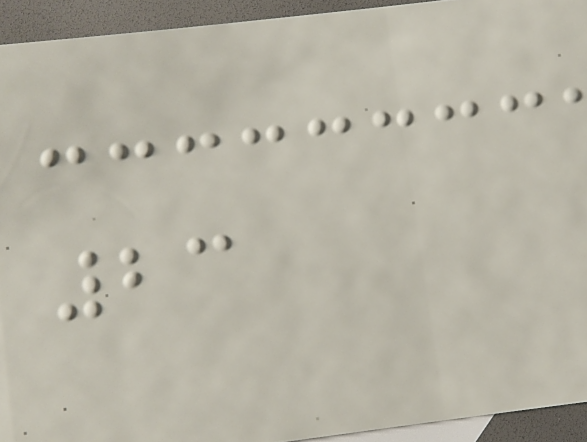23
